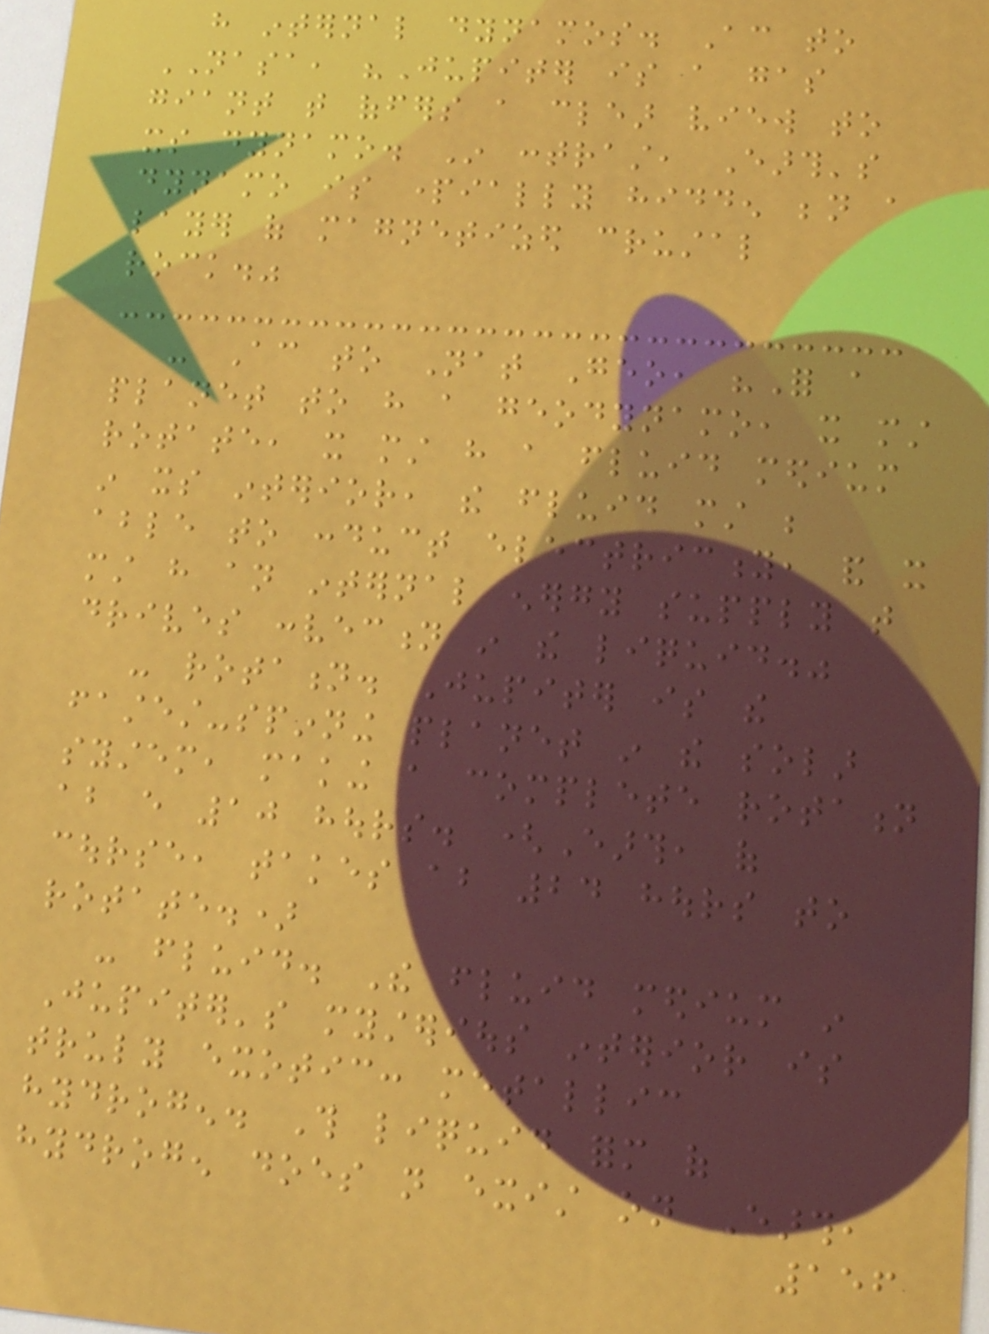have internal dynamos. According to
NASA, "Jupiter is a gas
giant that offers a clear view to
its dynamo. In contrast, Earth's
dynamo is partially hidden beneath a
layer of magnetized crustal
rock."
- According to Nat Geo, "For a
planet to have a geodynamo, it must
rotate, it must have a fluid medium
in its interior, the fluid must be
able to conduct electricity, and it
must have an internal energy supply that
drives convection in the liquid."
- rotation. Jupiter is the
fastest-spinning planet in the solar
system, making a complete rotation
about every 10 hours. (Earth, of
course, takes about 24 hours to
rotate.)
- fluid. The fluid medium in
Jupiter's mysterious interior is
truly exotic: metallic
hydrogen. This liquid form of
hydrogen does not exist on Earth,
156
